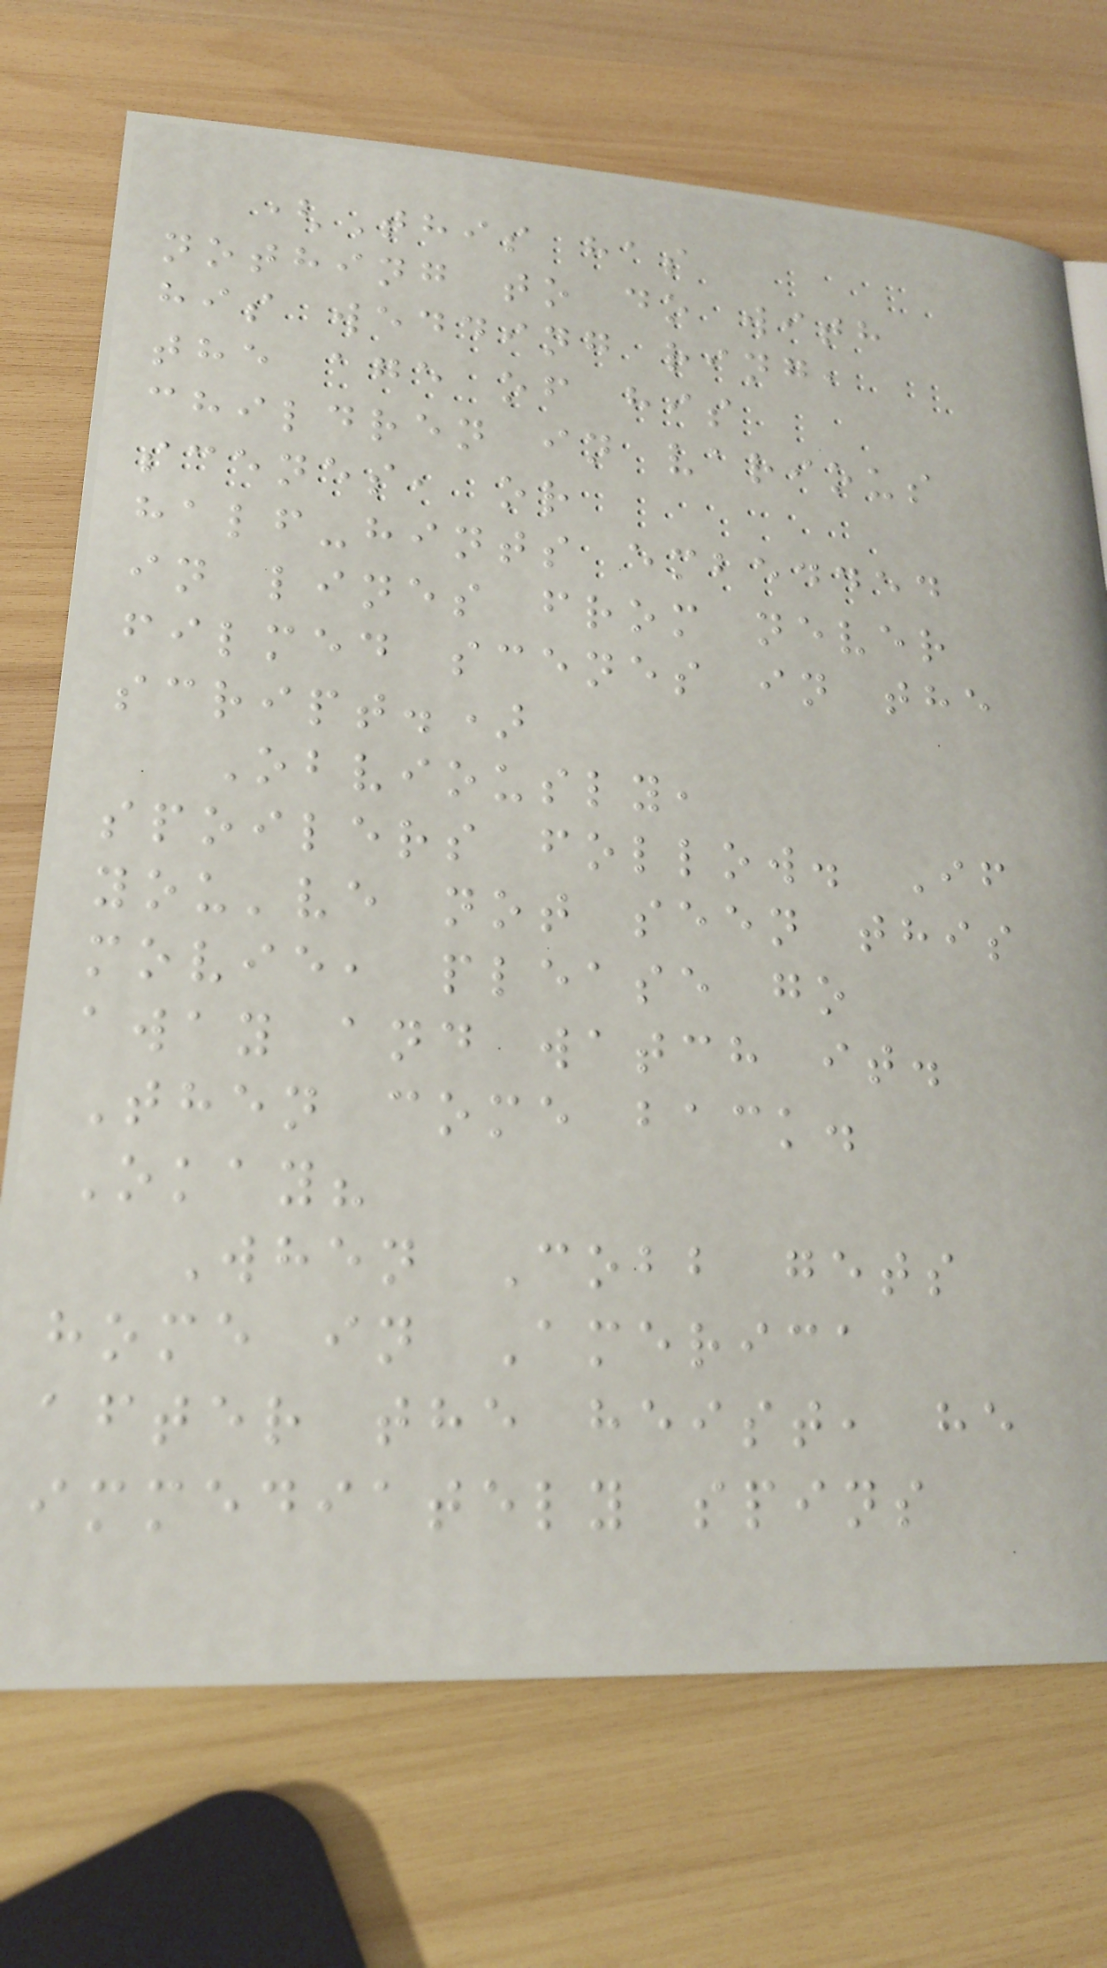(This has
nothing to do with
his wedding ring,
the age of his
children in various
scenes, or
half-hints embedded
in lines from never
filmed scenes in the
script.)
Obviously,
spoilers follow. If
you've not seen this
movie, please go
away and watch it.
Then come back.
Okay?
When Cobb gets
home in America
after the heist, he
immediately spins
